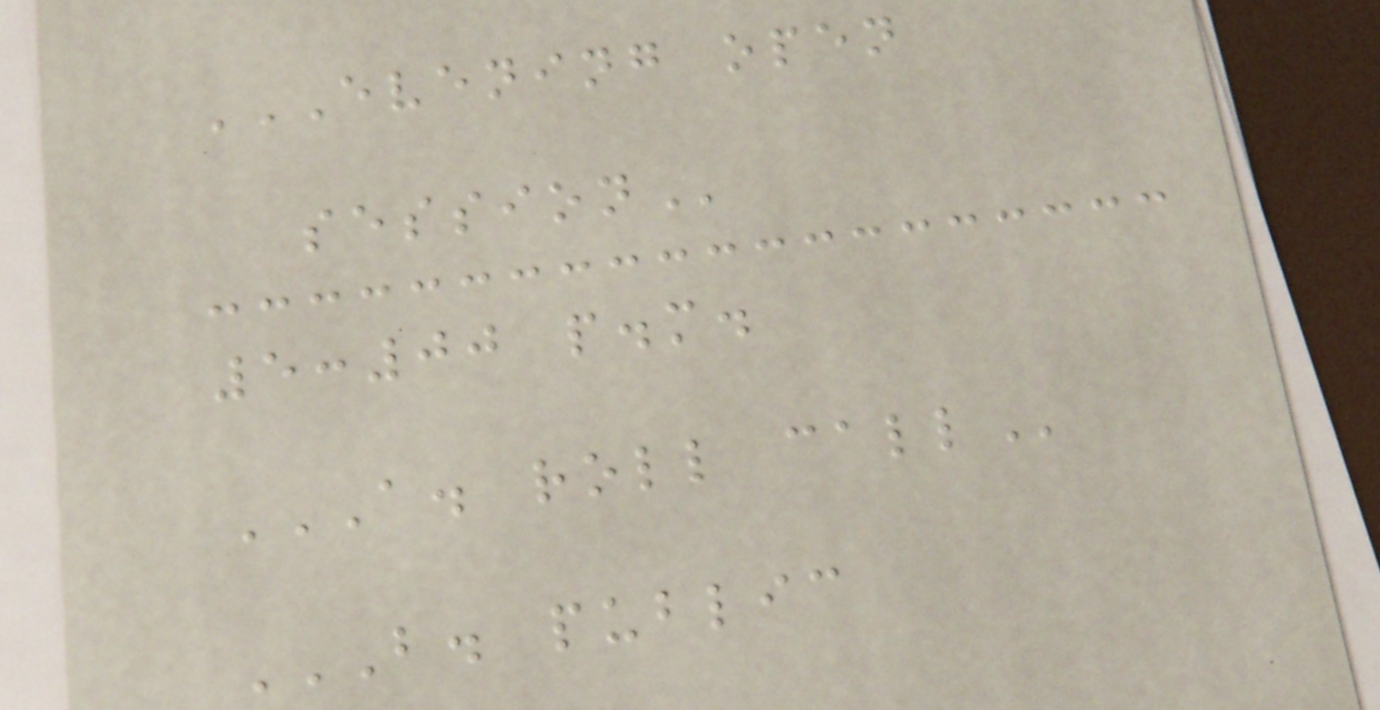EVENING OPEN
SESSION
5:00 p.m.
A. ROLL CALL
B. PUBLIC
